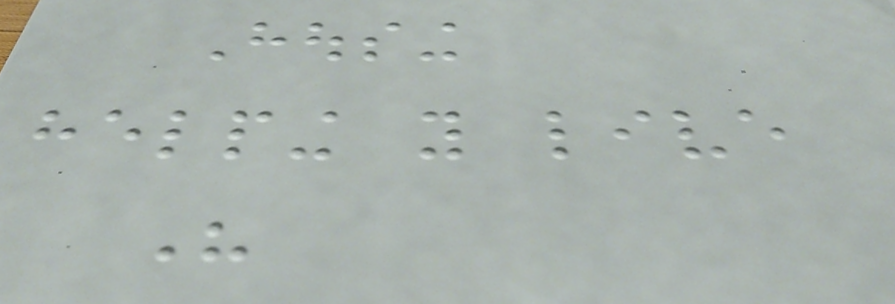Housing
helping you live
here
